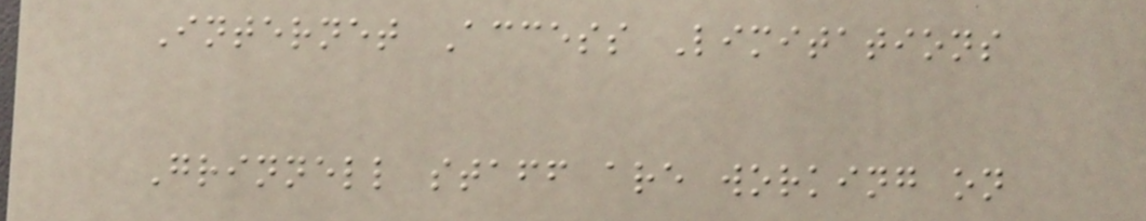Internet Access Limitations
Grinnell staff are working on
